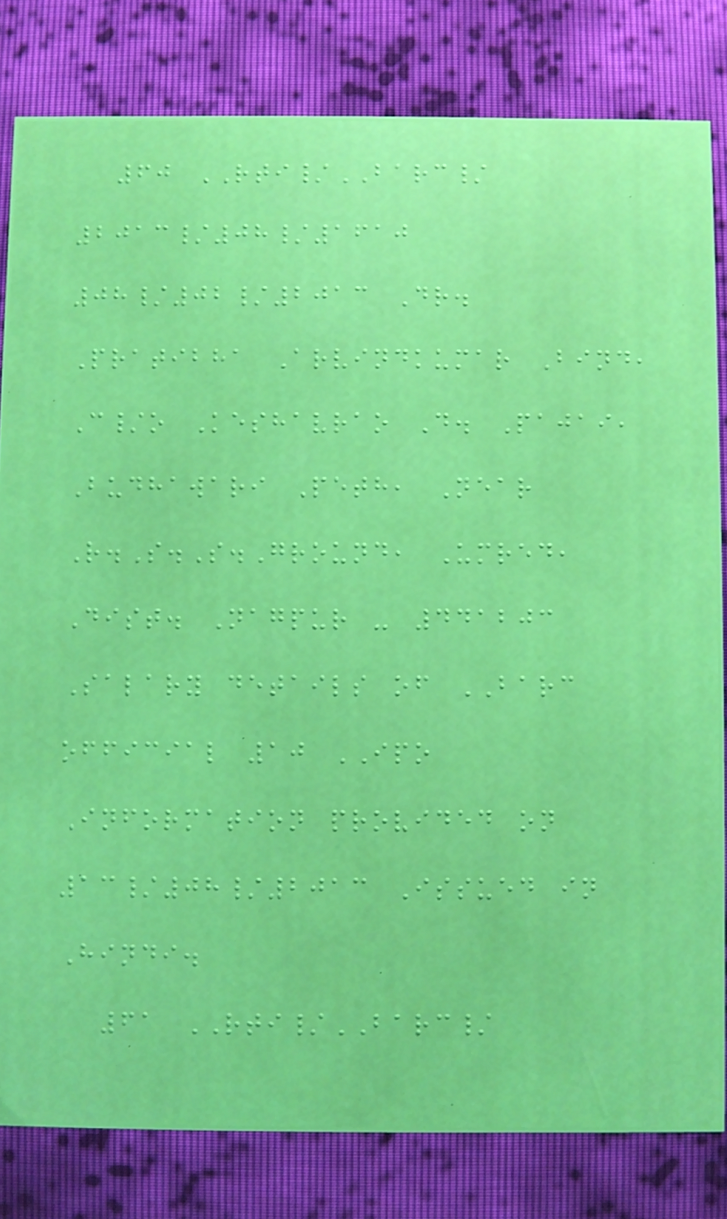60 RTI/BARC/
2013/08/1610
08/02/2013 Dr.
Pratibha Arvindkumar Bind,
C/o Keshavrao D. Pajai,
Budhawari Peth, Near
R.S.S.Ground, Umred,
Dist. Nagpur - 441203
Salary details of BARC
official 10 IPO
Information provided on
13/08/2013 Issued in
Hindi.
61 RTI/BARC/
